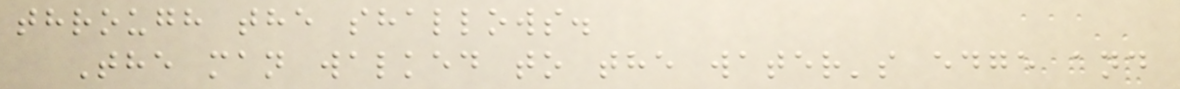through the shallows.
The man walked to the water's edge and
